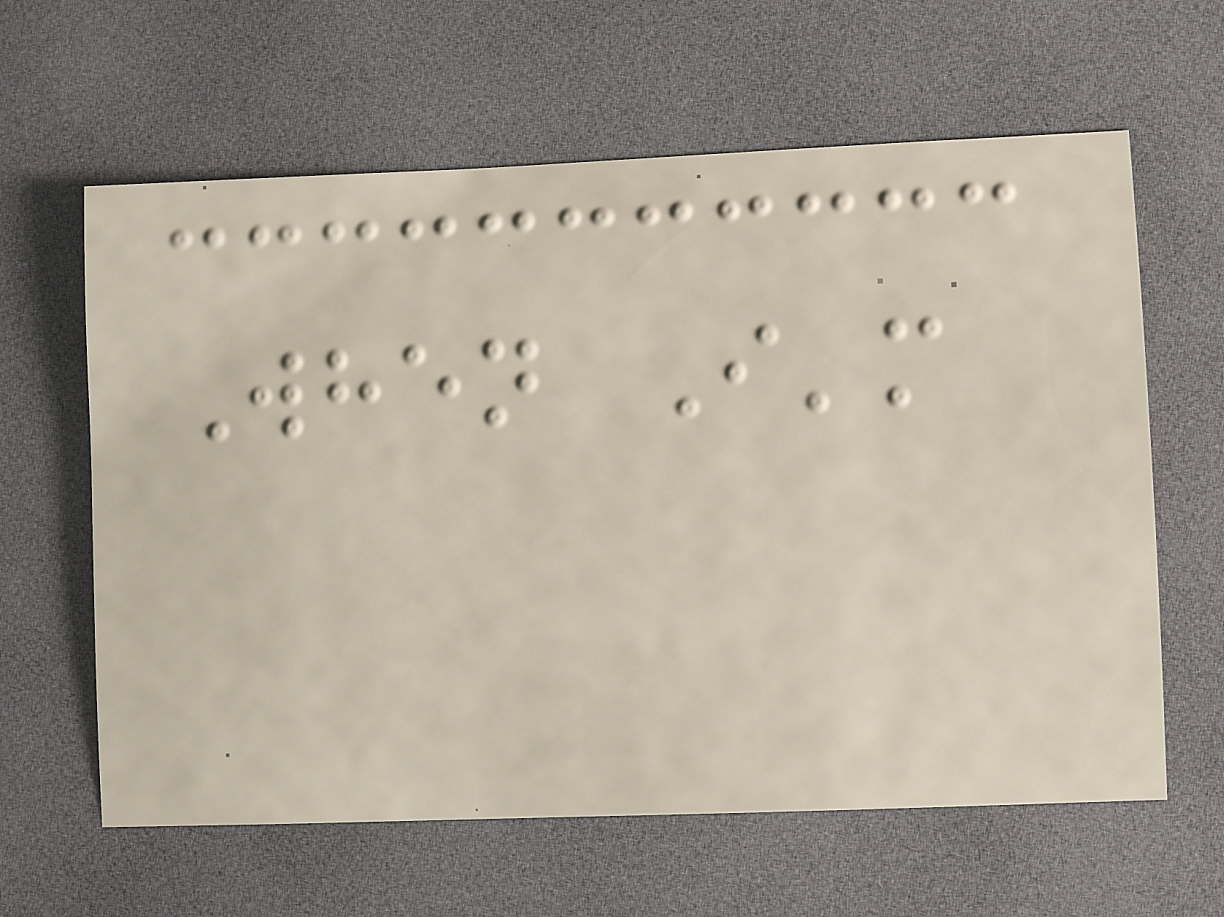When I'm
